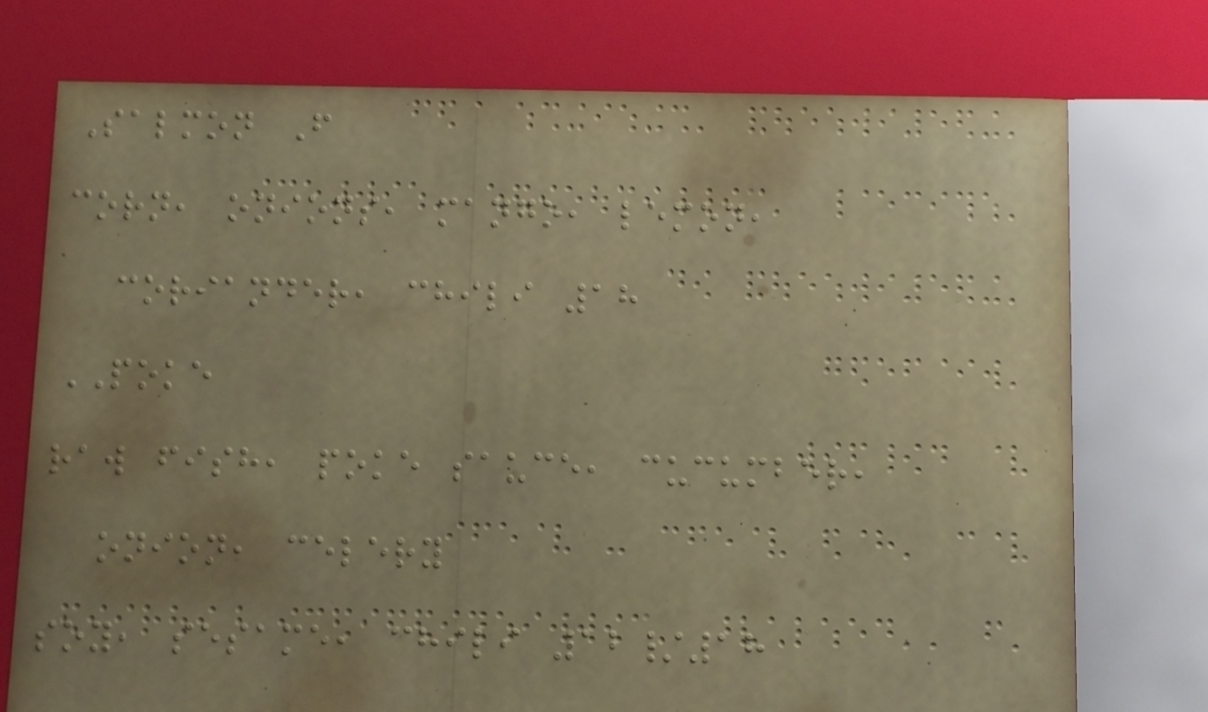Salmon F
corn, onions, mango, lemon,
coriander, chili 18
POKE
raw fish, poke sauce, cucumber,
onion, celery
soy, sesame, chili 12/18
